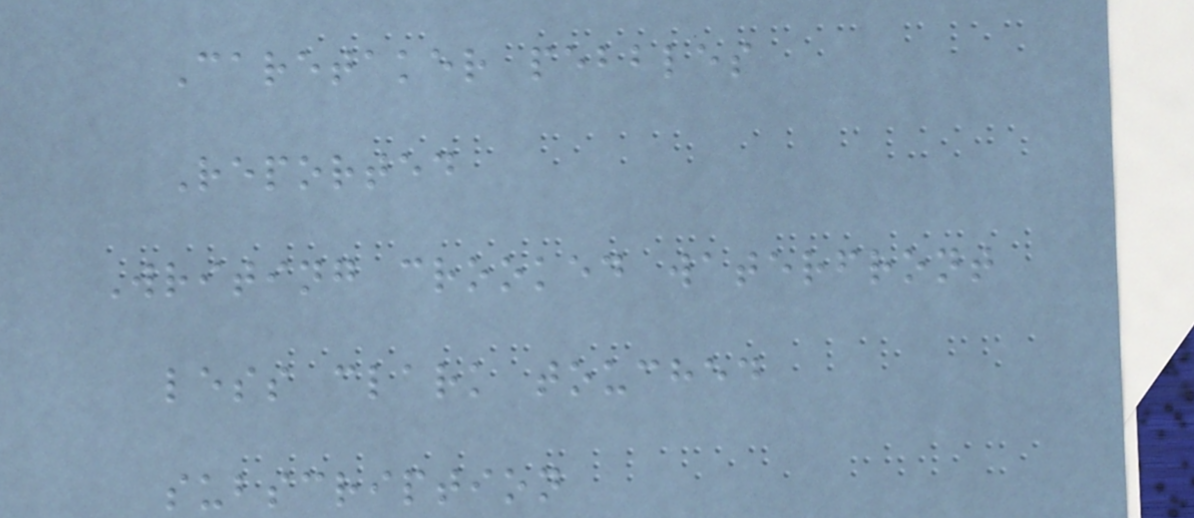Caretaker pebbles
Reported
Writing crooked waterfront
less clark touched
subscription
